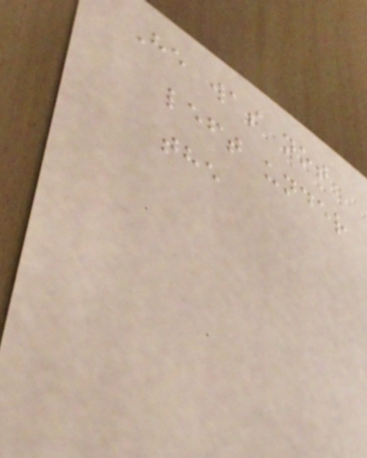He was not
left under
the
